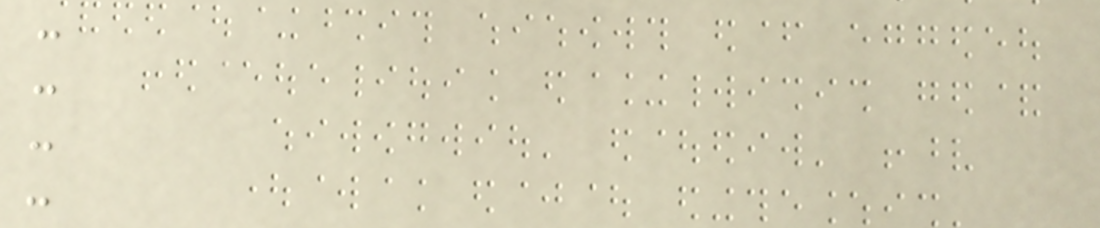:
:
:
:
